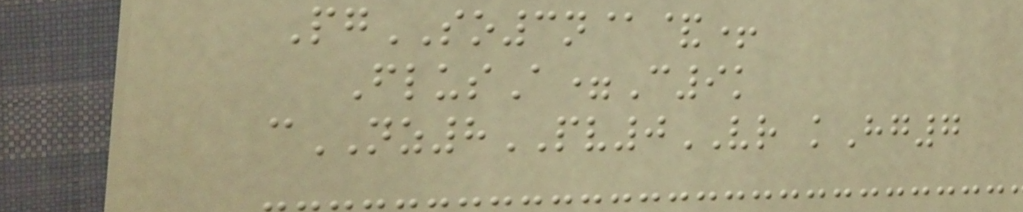PgSO3n@&+
FlusA=C9k
cNZ8PV0VR kHg7
